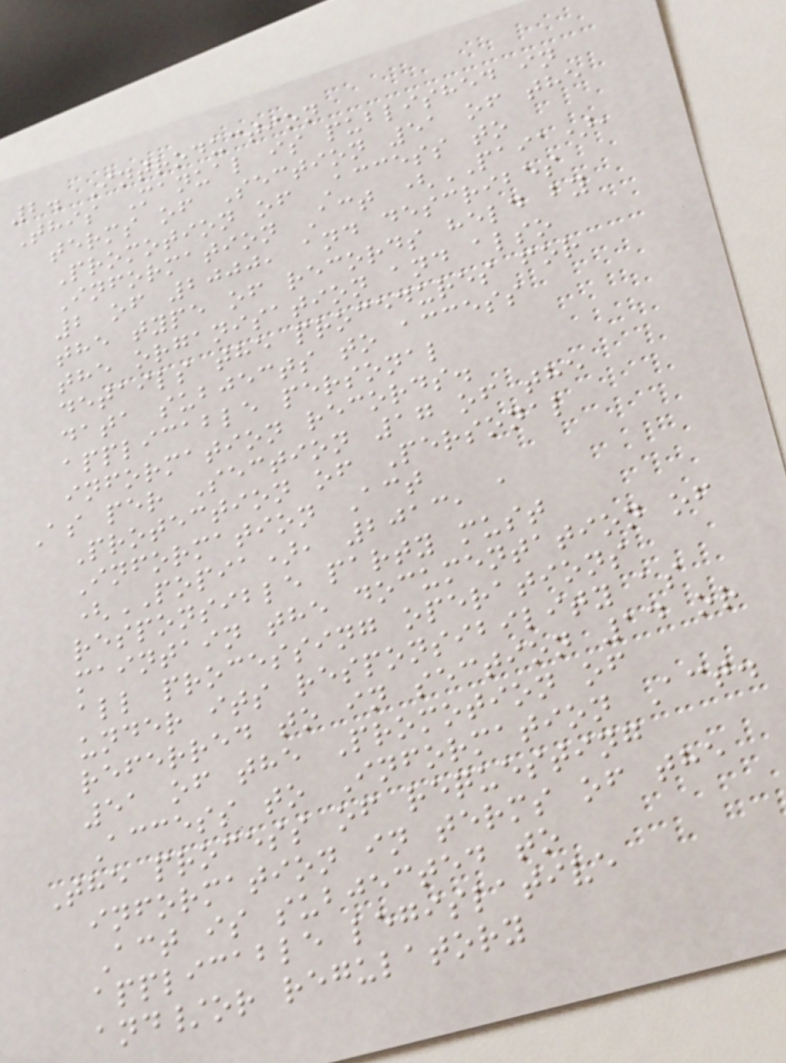2. Introduction
This Manual is published in
terms of Section 51 of the
Promotion of Access to
Information Act (PAIA),
2 of 2000, and describes
the type of records held by
the organisation and also
details the procedures for
data subjects to access
applicable personal
information records.
As per Section 17 of the
Protection of Personal
Information Act
(POPIA), 2013, a
responsible party must
maintain the documentation of
all processing operations
under its responsibility as
referred to in section 14 or
51 of the Promotion of
Access to Information Act.
The process of requesting
information in terms of the
Act is subjected to
applicable legislative
and/or regulatory
